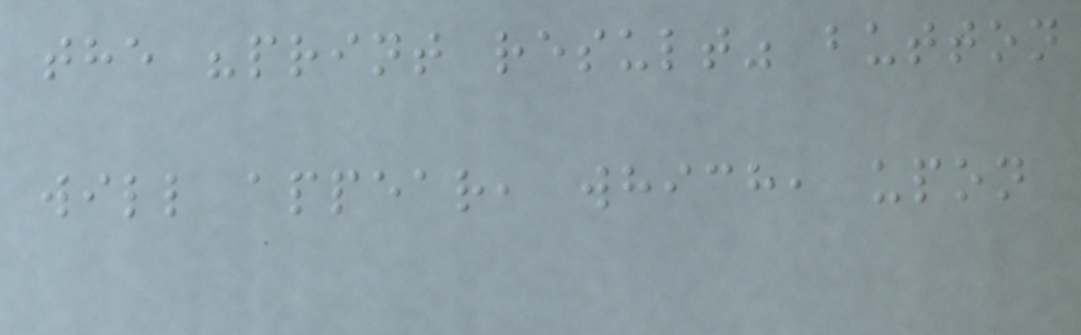the "print result" button
will appear, which, upon
